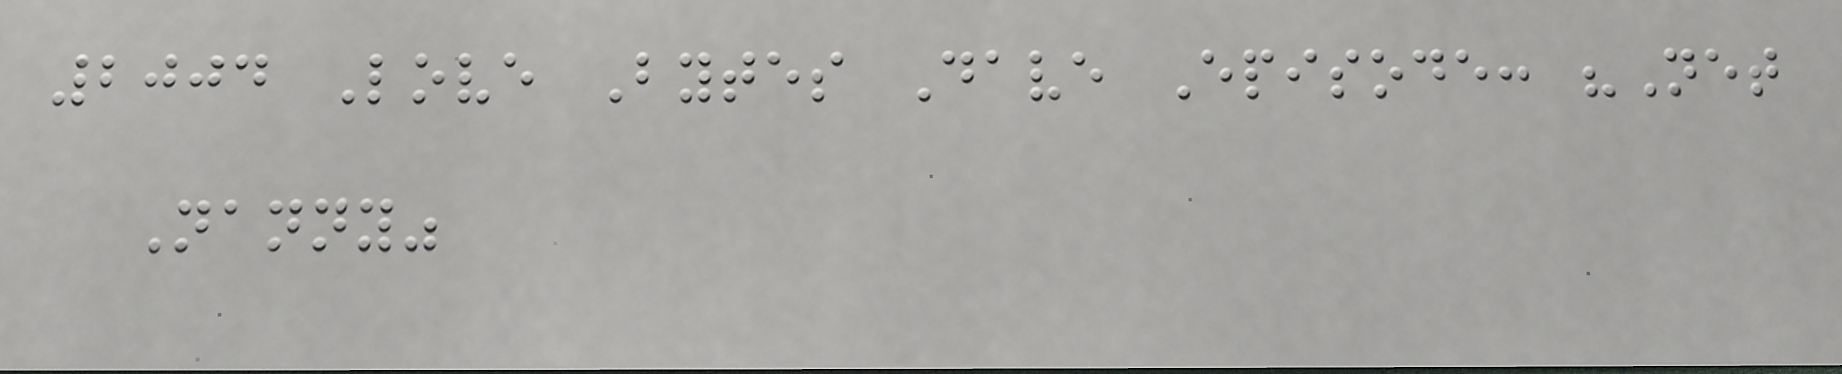2004 Love Bytes Dave Episode: "Net
Nanny"
